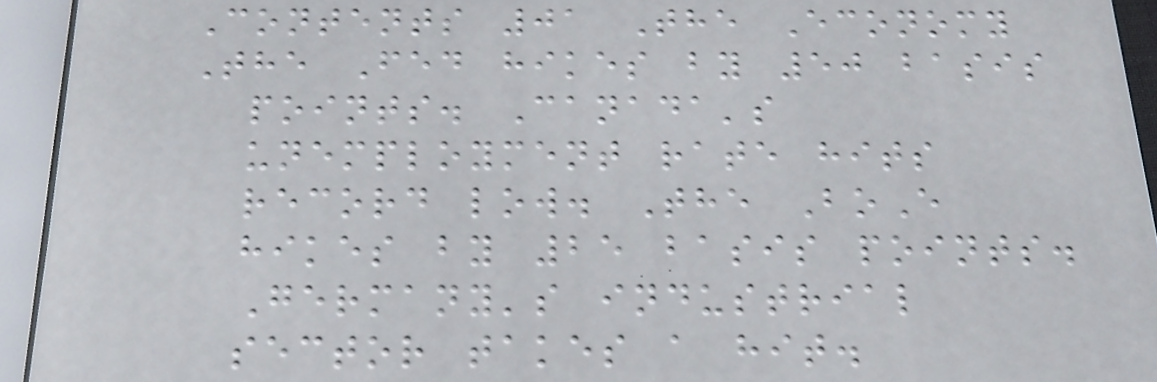Contents 01 The Economy
The Fed hikes by 50 basis
points. Canada's
unemployment rate hits
record low. The BoE
hikes by 25 basis points.
Germany's industrial
sector takes a hit.
